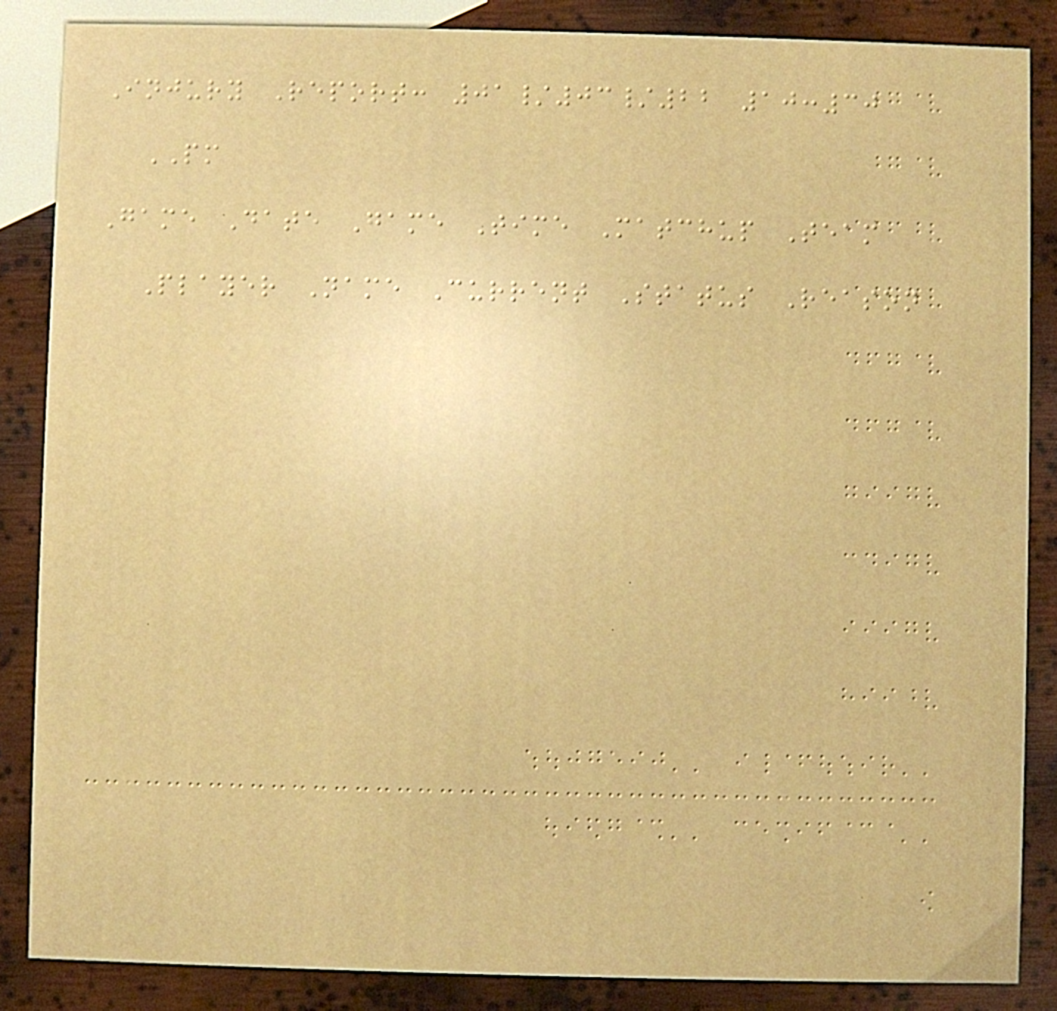Injury Report: 01/03/22 10:30
PM
Game Date Game Time Matchup Team
Player Name Current Status Reason
